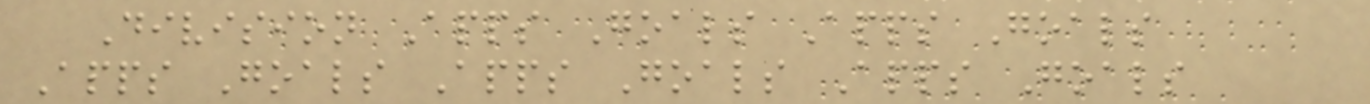Division Apps Goals Apps Goals
Apps Goals Apps Goals Apps Goals
